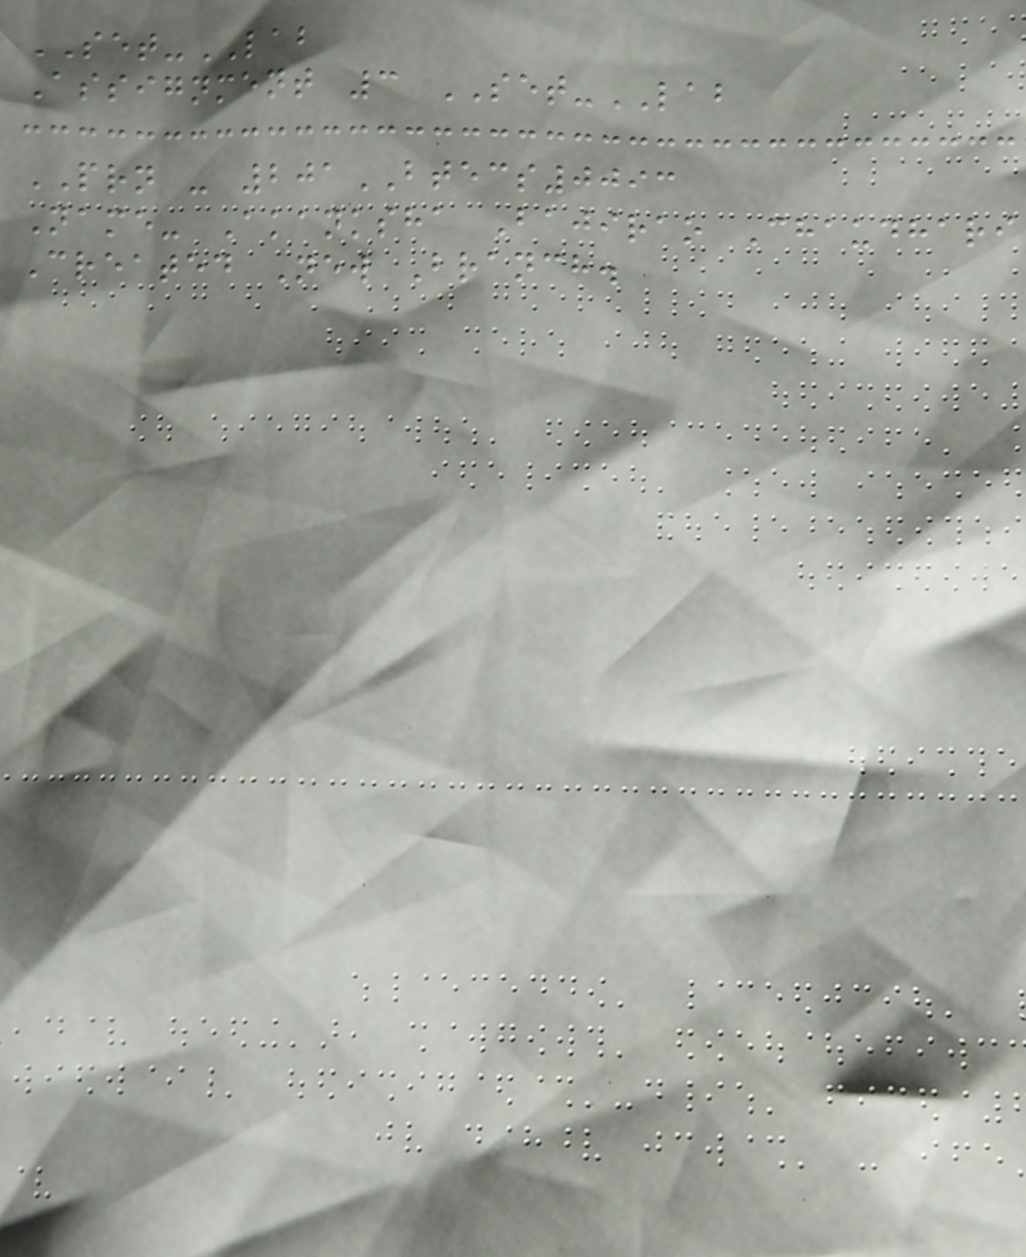SET-LAB
Assignment 3 SET-LAB
PRN - 201BTECS0093
Name- Akanksha Bajirao Chaudhari
Created New Branch.
